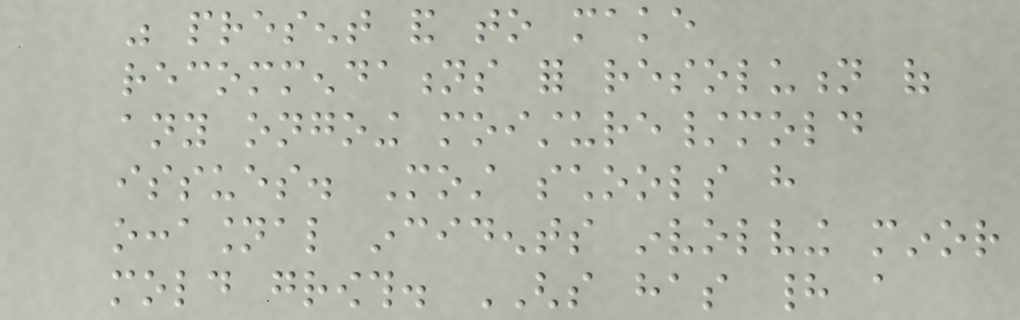was present and to make
recommendations for resolution of
any ongoing moisture/mold
issues. Most schools have
occasional incidents involving minor
mold growth. GHS has had a
